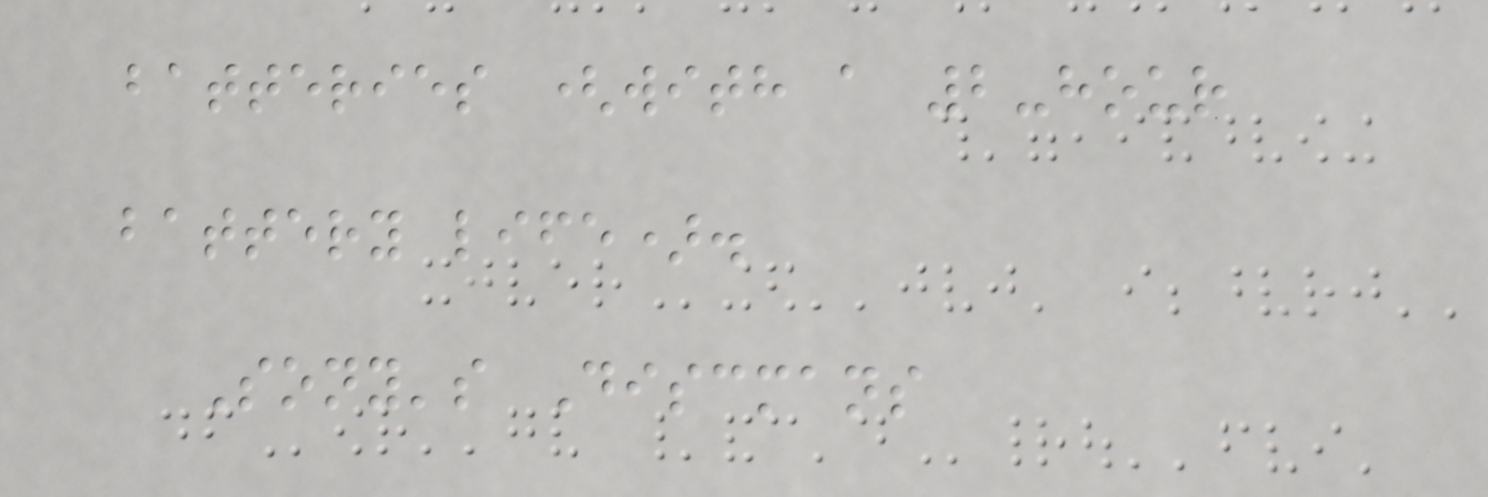batteries (with a 2-hour
battery life).
Sony's Discmans
